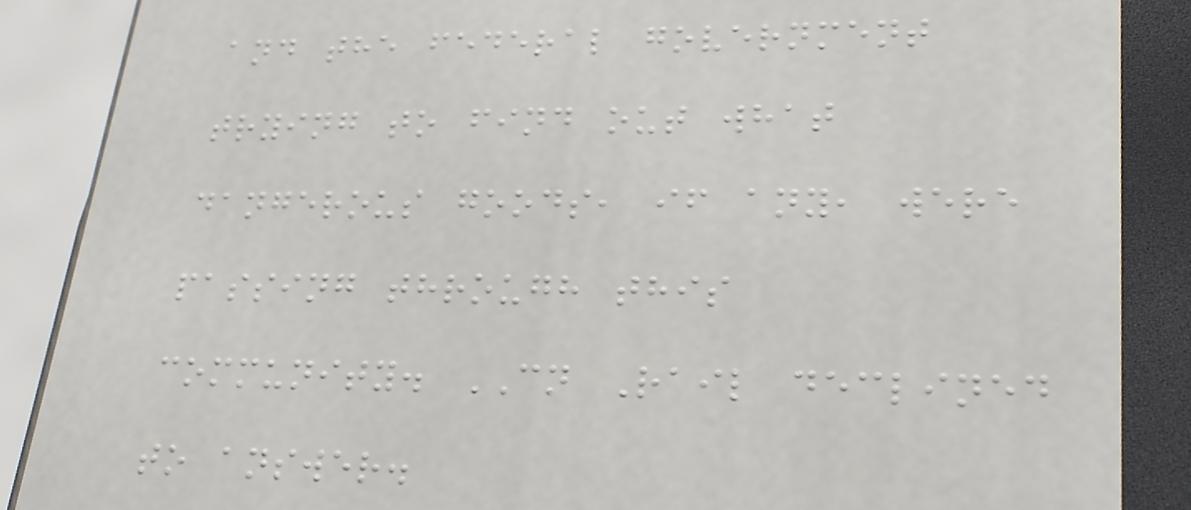and the federal government
trying to find out what
dangerous goods, if any, were
passing through this
community. CN Rail declined
to answer.
